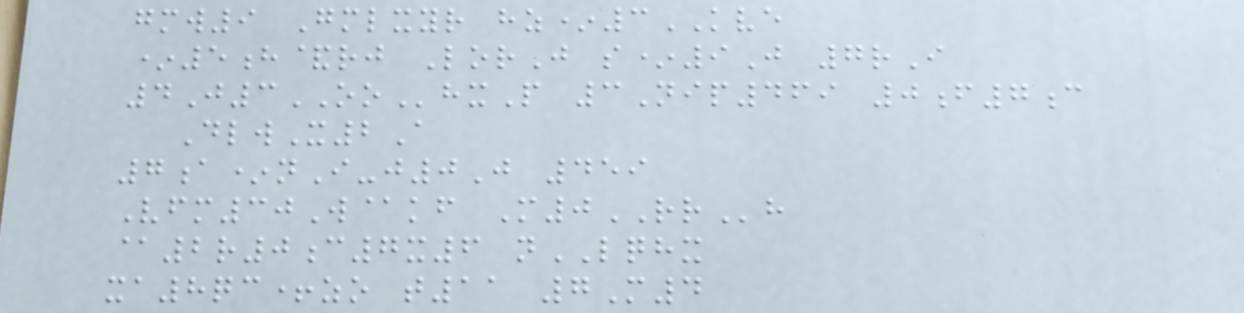gmw9 Gmlxyr hz*3KVE
*5h&rj LorJ s*9J 7rI
4J3OOhxP 3Nip469 0f7c
DlwX2A
7a*nI-j0J 459
Vfm30W@kf M0RRh
@2r0c7x6 nLQHX
xa8qc+zo t11 7M4
